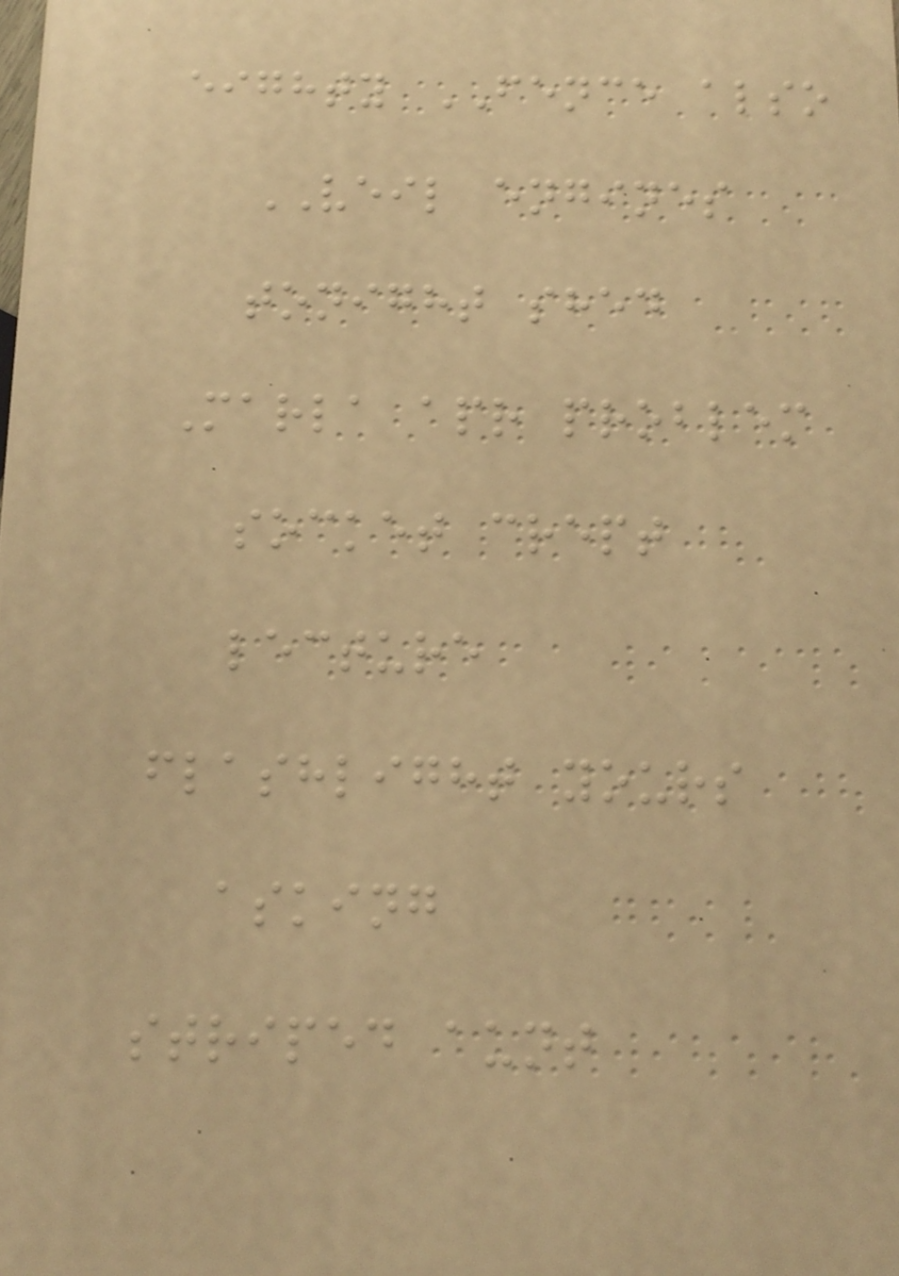eighty FENCE also
VEIL engines
tonight shed
Marla apr problem
socket crept
lecture
flashlight yours
asking
striped aunt
